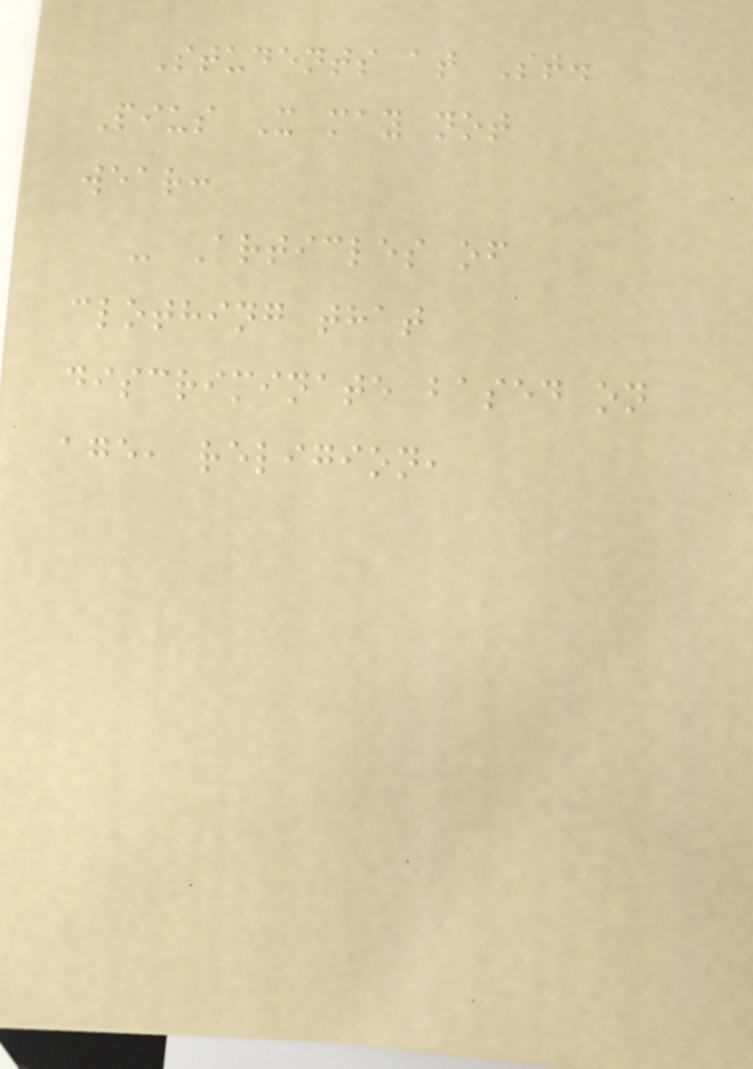Students at St.
Pius X may not
wear:
- Articles of
clothing that
discriminate based on
age, religion,
